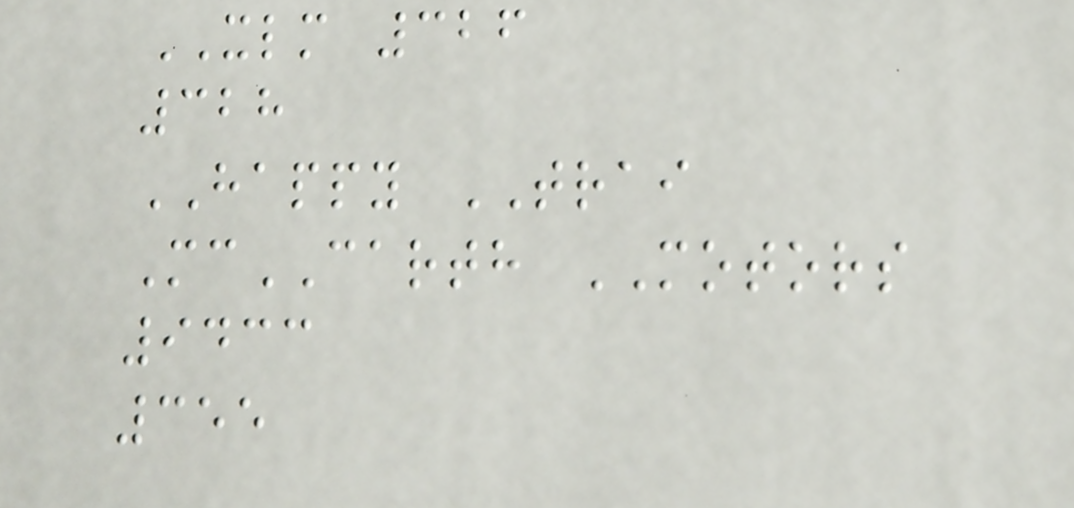XLM 326
328
HAPPY TRAI
McCARTH MOTORS
9433
355
